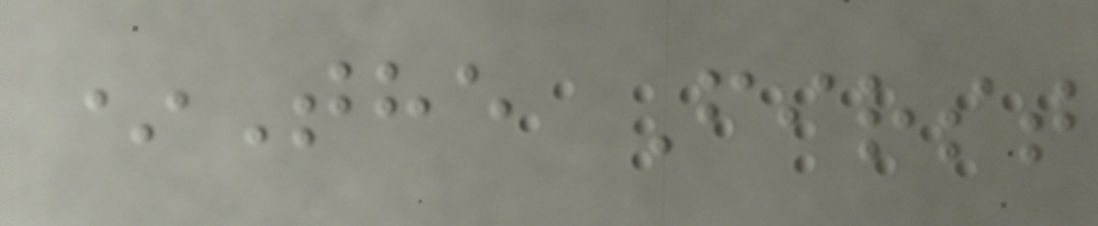*The First
